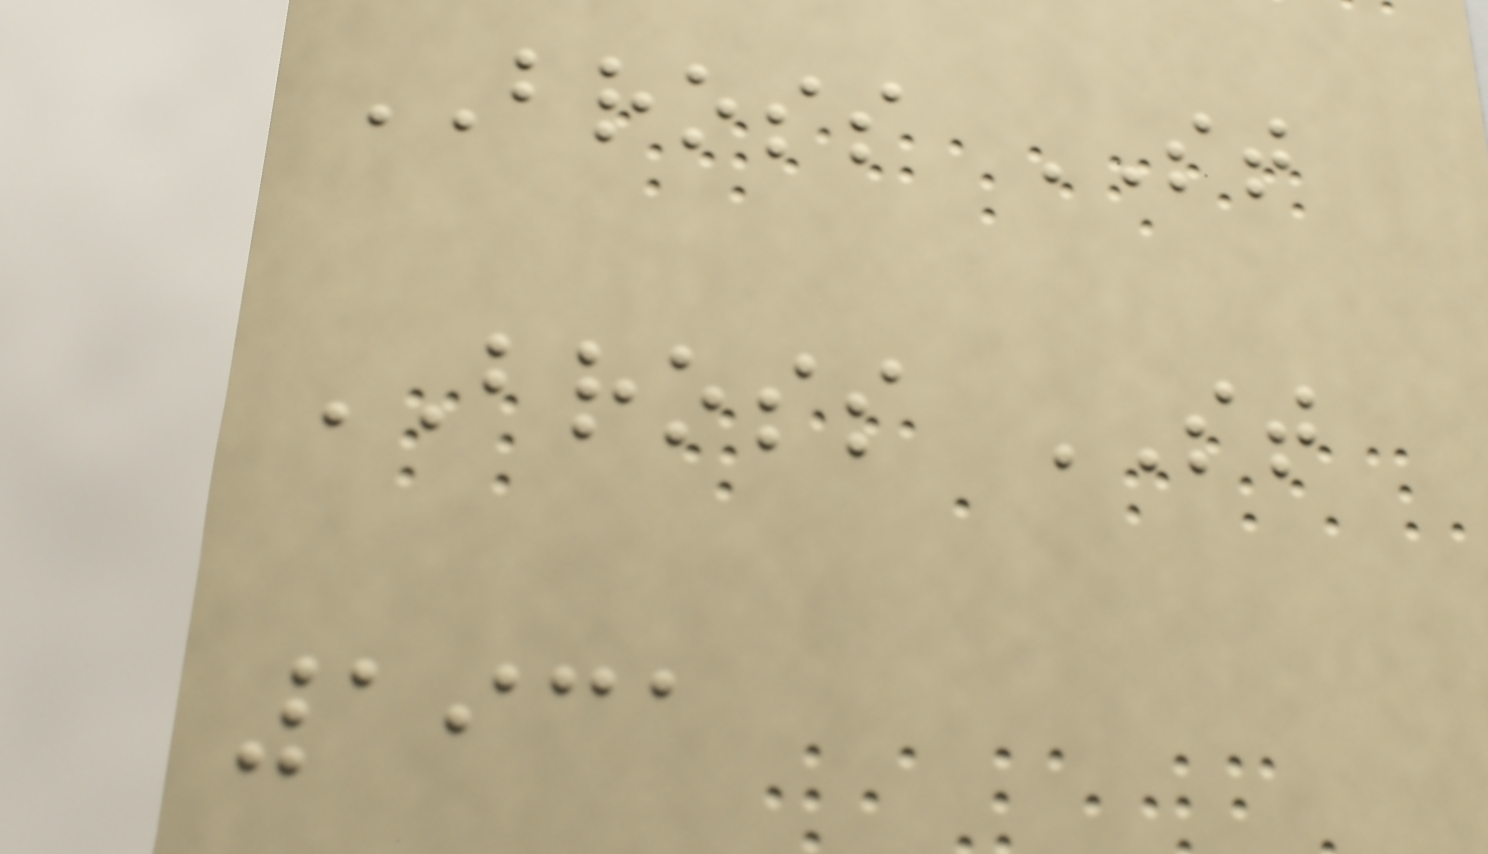BROSS ST
BROSS ST
1931
